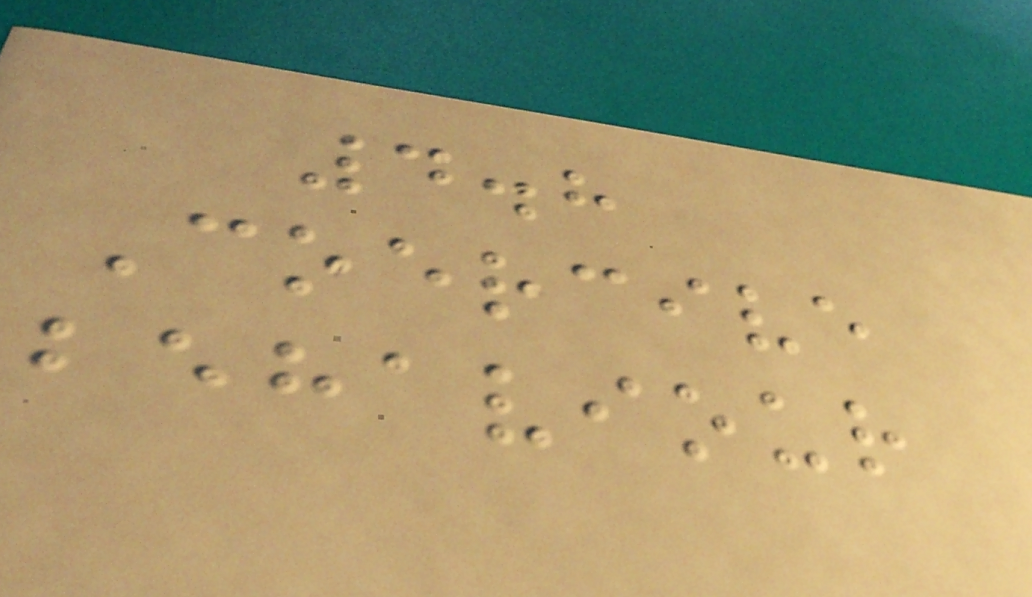4.8
Coercive
behaviour
